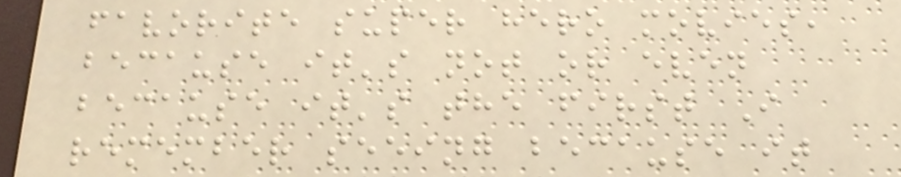favorite super hero movies,
because it's not or even
because it's the first I
remember seeing because it
